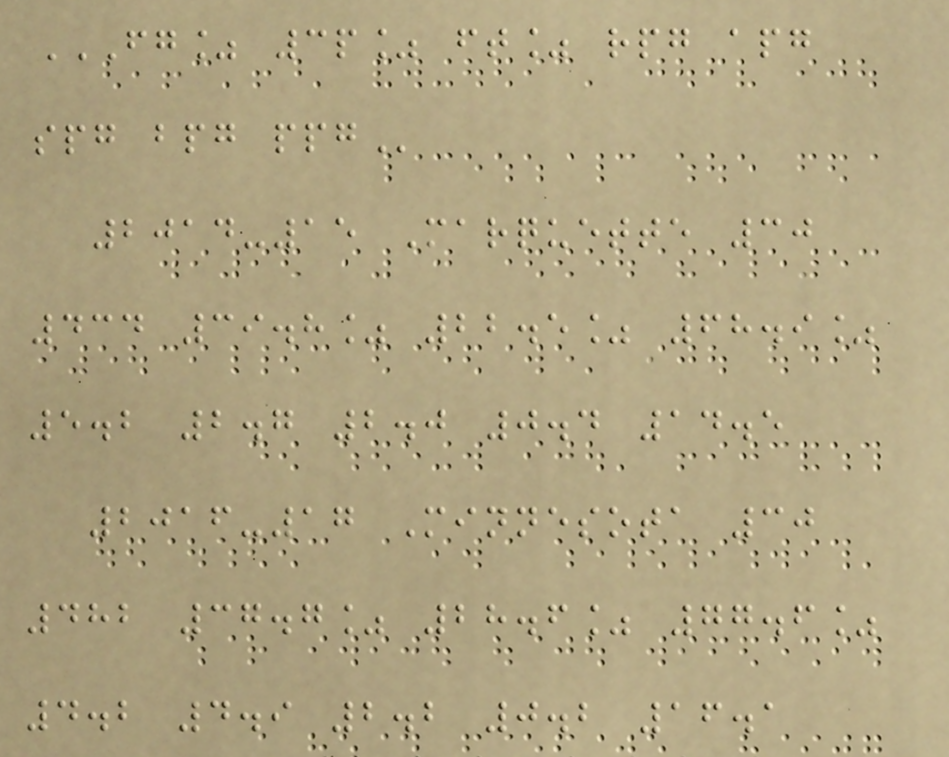FG% 3P% FT% RPG APG
SPG BPG PPG
2014-15 Marquette 30
434 39.8% 22.5% 68.9%
5.2 2.7 2.0 0.4 14.5
2016-17 Minnesota 30
482 37.7% 28.6% 77.6%
4.2 4.9 2.2 0.2 16.1
